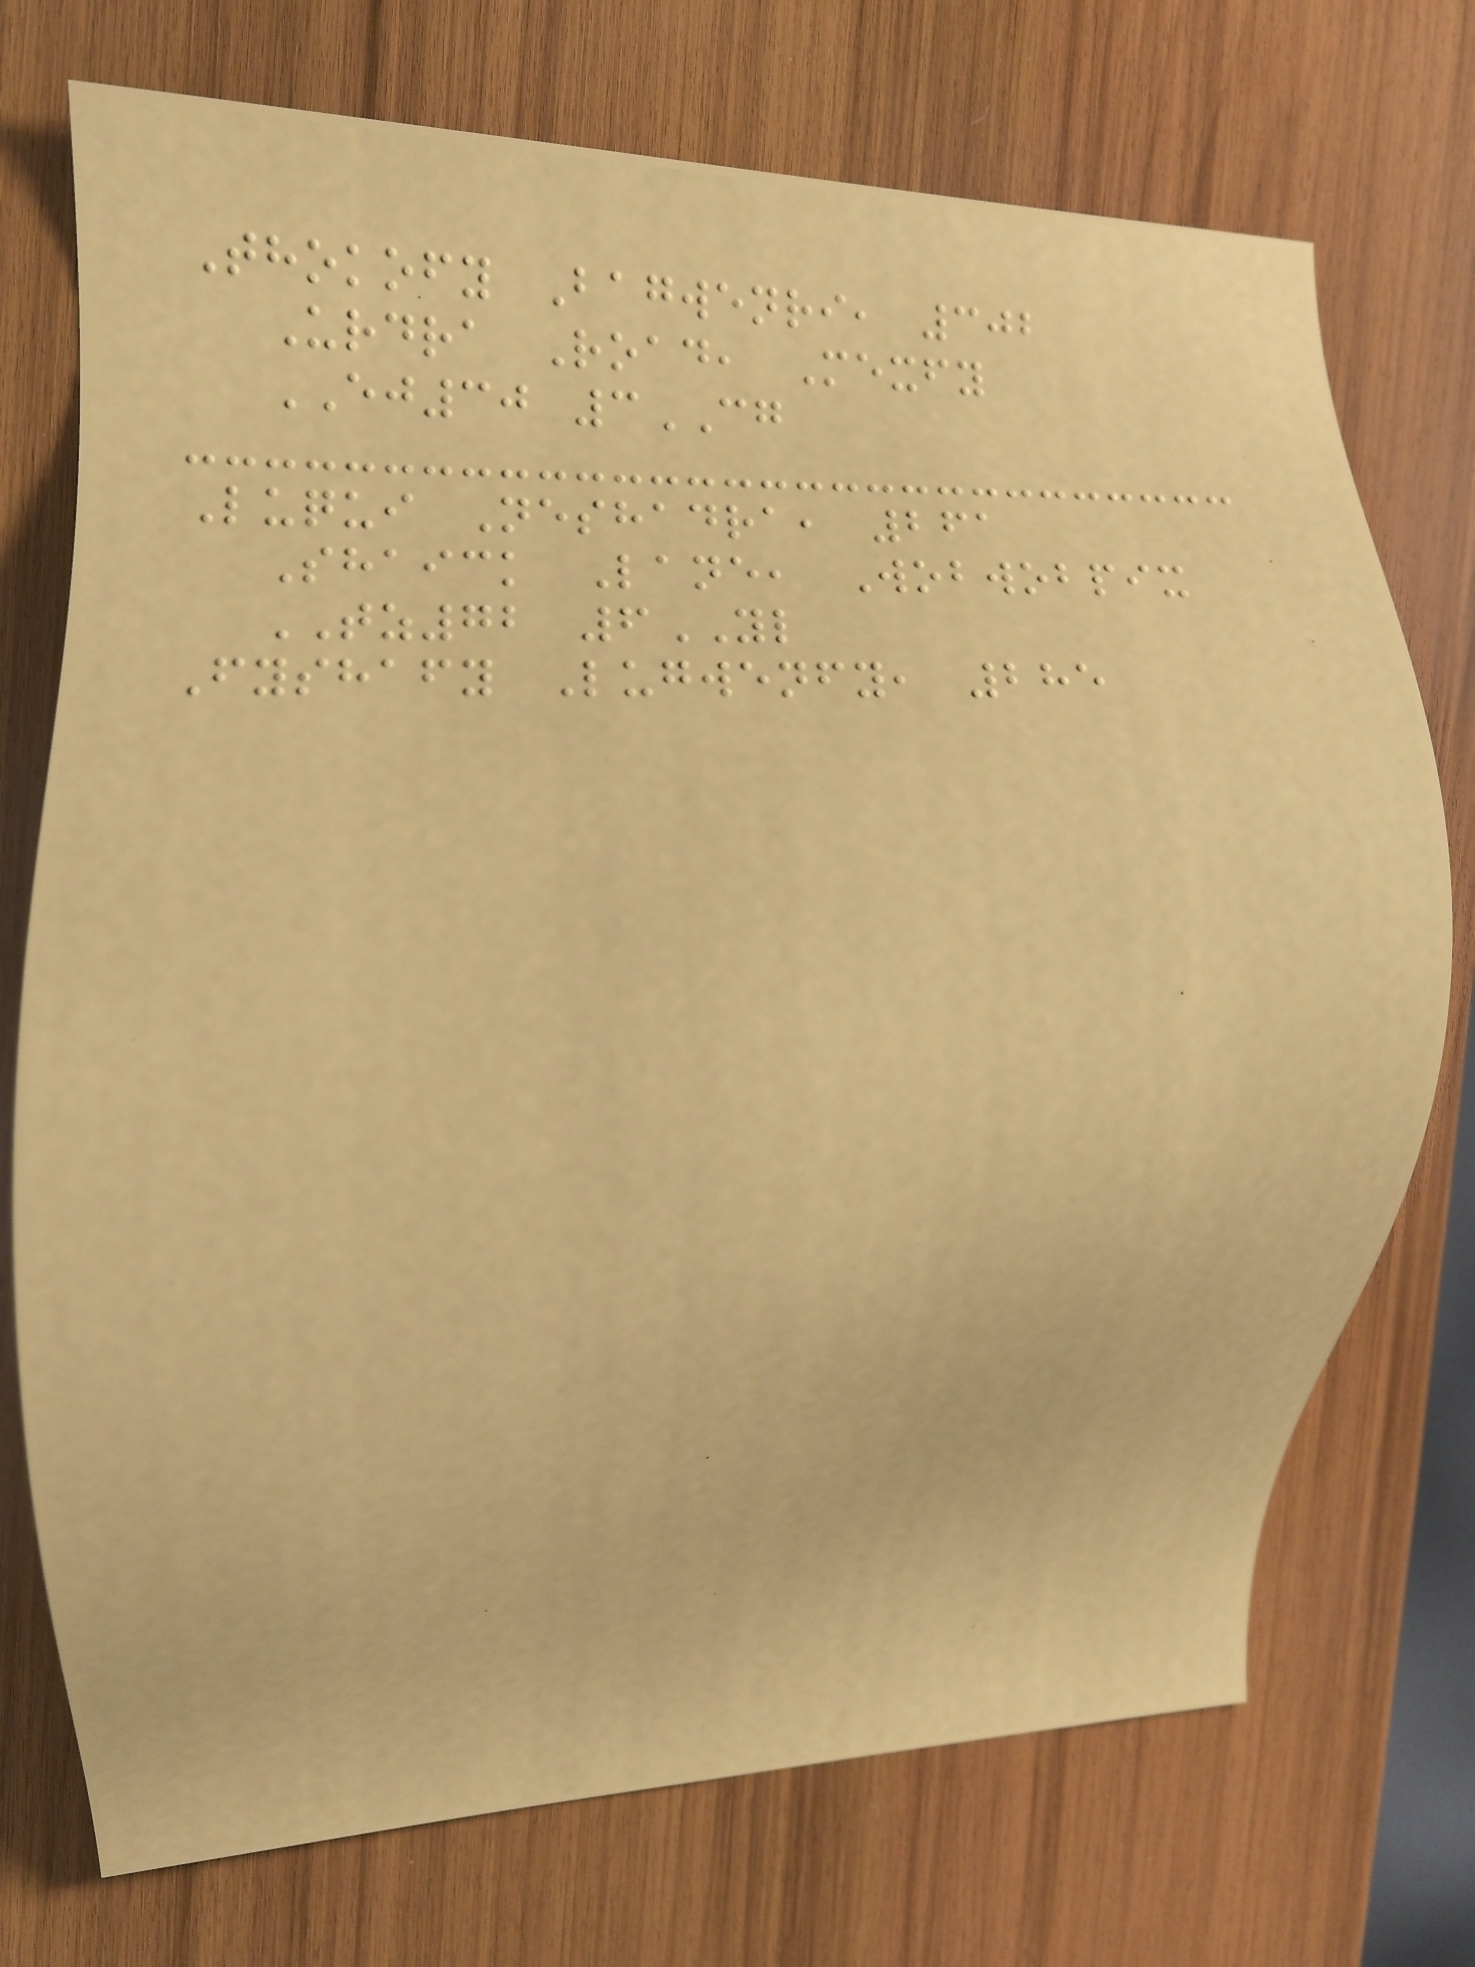Thokofy Bagwenri, 302
Urdra Road, Mexfy
EJ30 3CG
Luqui Neshadra, 261
Shaick Lane, Wobwobpix
TZ72 6YL
Fyshafy Lugwenfy, 285
